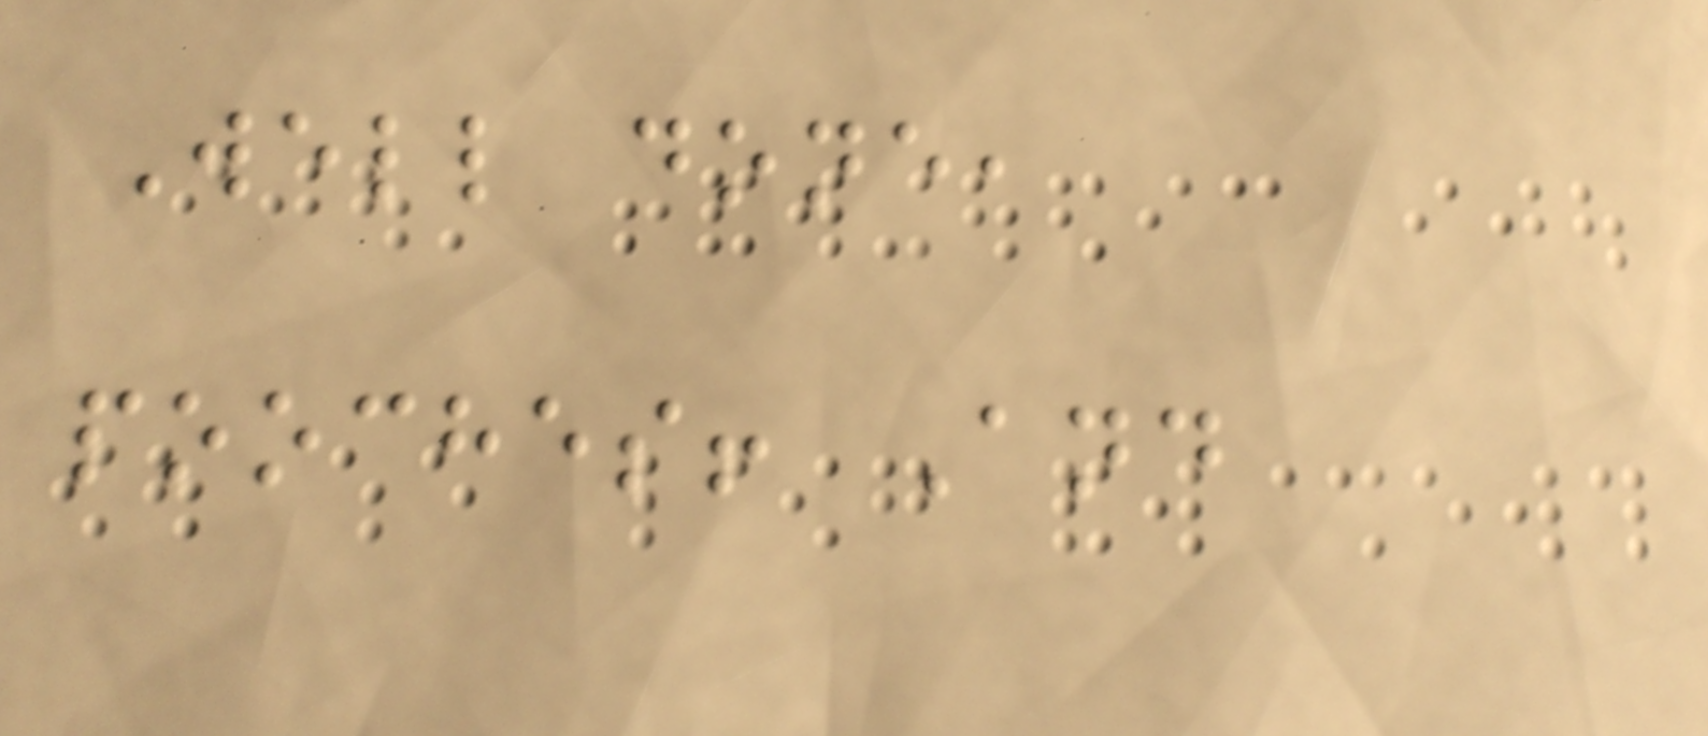Well done,
pooches! And
